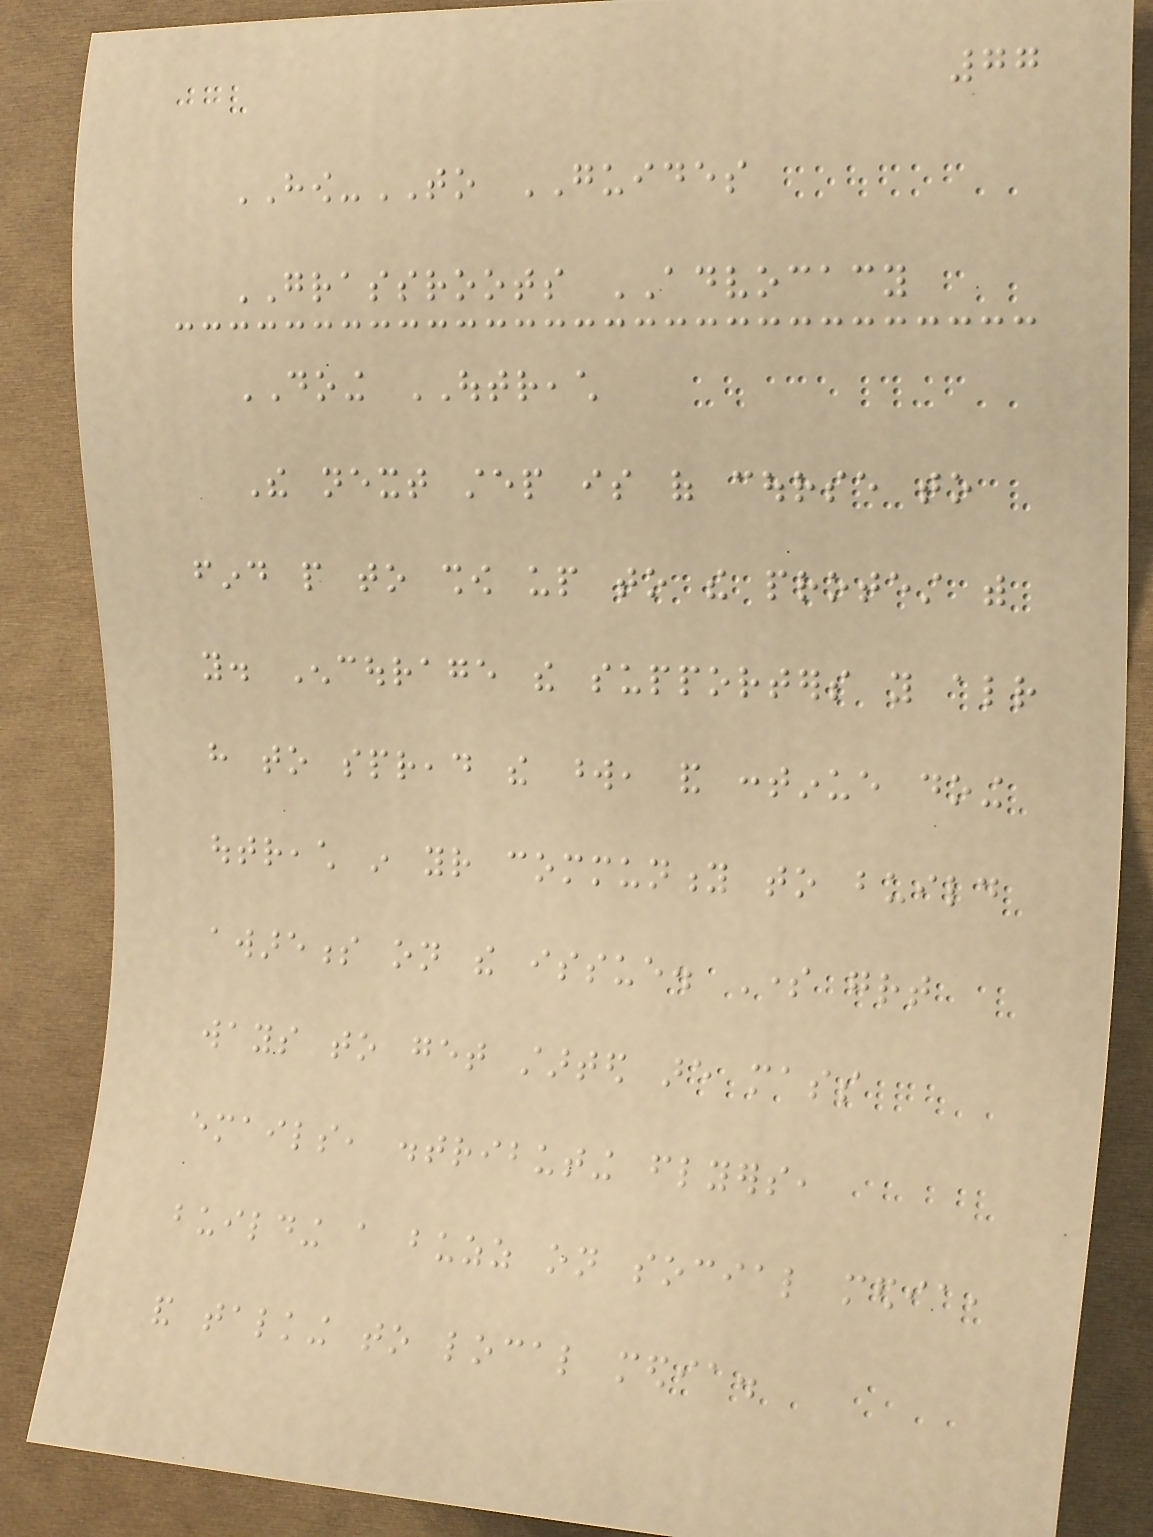77
HOW-TO GUIDES
GRASSROOTS ADVOCACY
DOING OUTREACH
The next step is of course to
find people to show up to the protest with
you. Encourage the supporters you already
have to spread the word, and continue doing
outreach in your community to build
awareness on the issue. Some great
ways to get started are mass
emails, distributing flyers,
building a buzz on social media,
and talking to local media.
